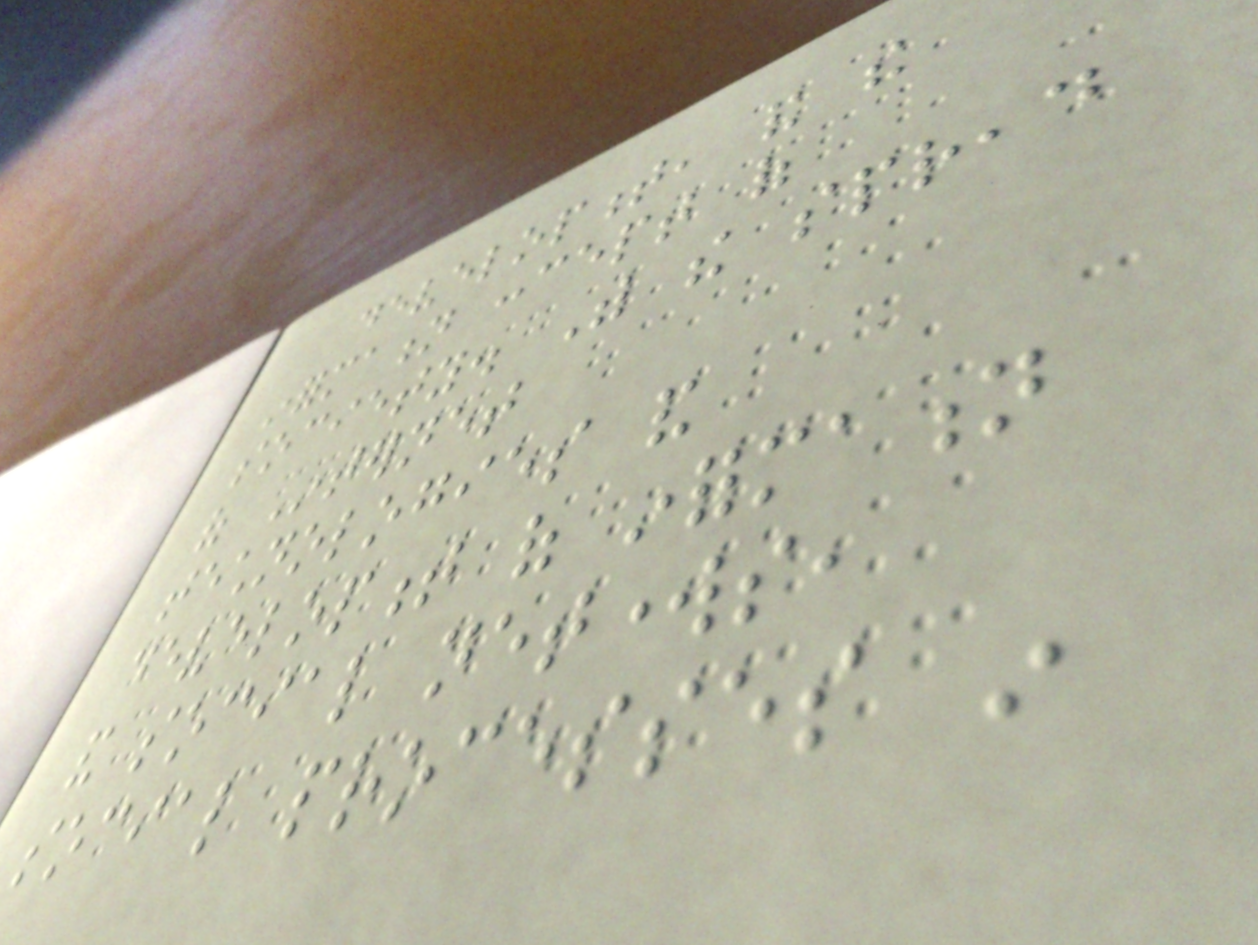development, and the
information concept of
society. With the spread
of Internet
technologies and
development of information
and social networks,
social processes in
